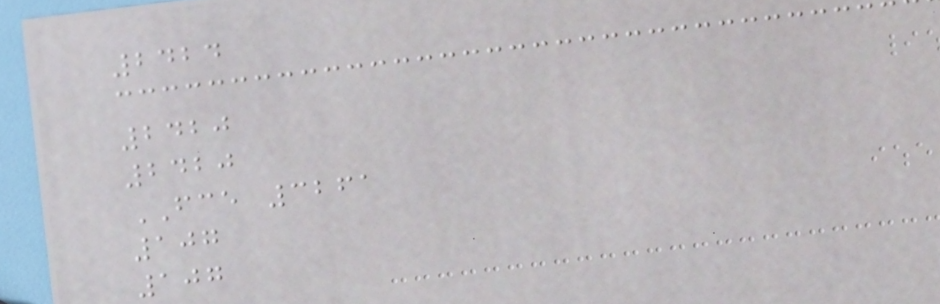2424
2420
2420
FCE 3261
107
107
